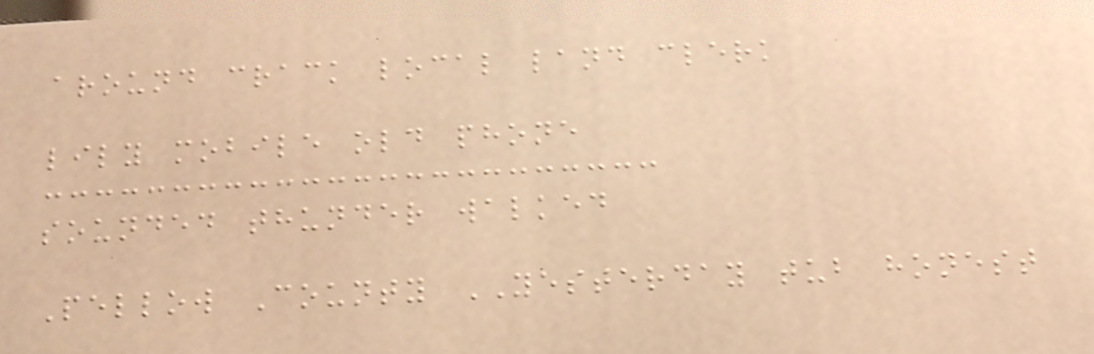around crack local land clerk
lily mobile old phone
sounded thunder walked
Pellow County YESTERDAY tub honest
